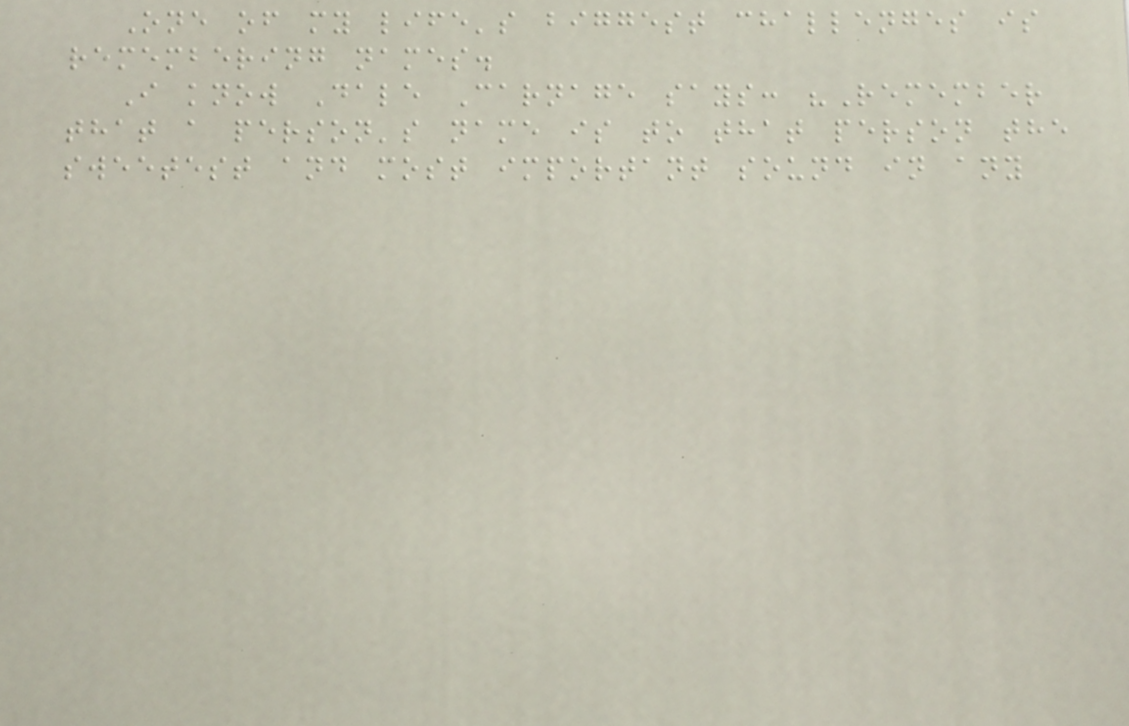One of my life's biggest challenges is
remembering names.
I know Dale Carnage says: "Remember
that a person's name is to that person the
sweetest and most important sound in any
